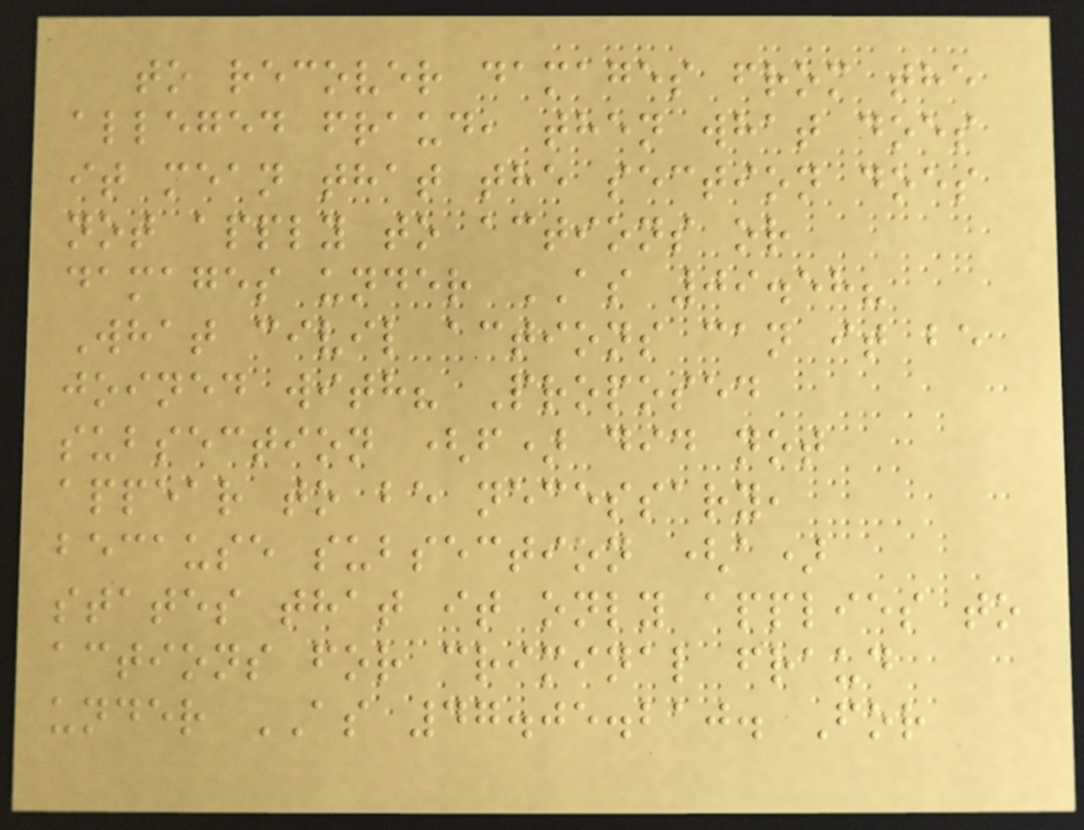to recover damages from the
alleged fraud, then what does
it mean that the section does
not apply to actions or
damages under AS 09.58?
What civil actions can it be
joined with? Proposed
subsection (f) did not
appear to be necessary,
because subsection (a)
states that it only applies to
actions for criminal fraud
under AS 47.05.210. For
